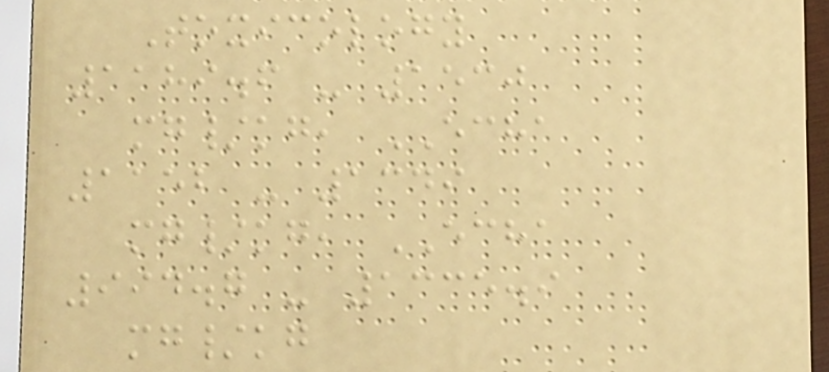Toxicology
1189.6 - 1530
mg/kg, ECHA
1152 - 1349
mg/kg, ECHA
994.7 - 1335.9
mg/kg
